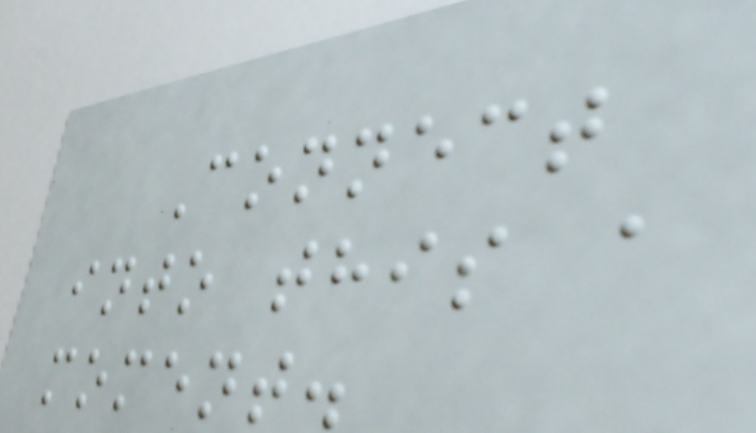Connect
into this a
moment.
